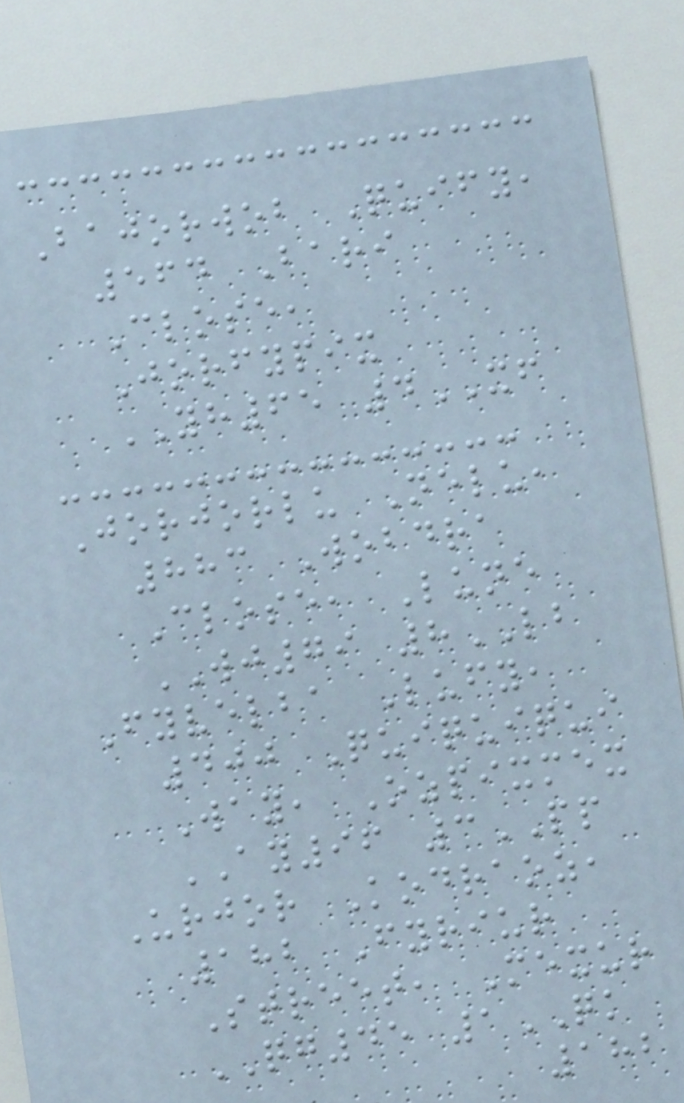Bajorwob Quify,
564 Bari
Close,
Jorfypix
YH65 4XF
Jorjorlu Nelu,
883 Wobdra
Close, Lune
WJ79 8LB
Fyvelba Lufy,
400 Quiquiqui
Way, Ozpixmex
AY96 3PP
Urjor Kodraoz,
182 Fyriur
Street, Mexur
QG45 1QK
182
